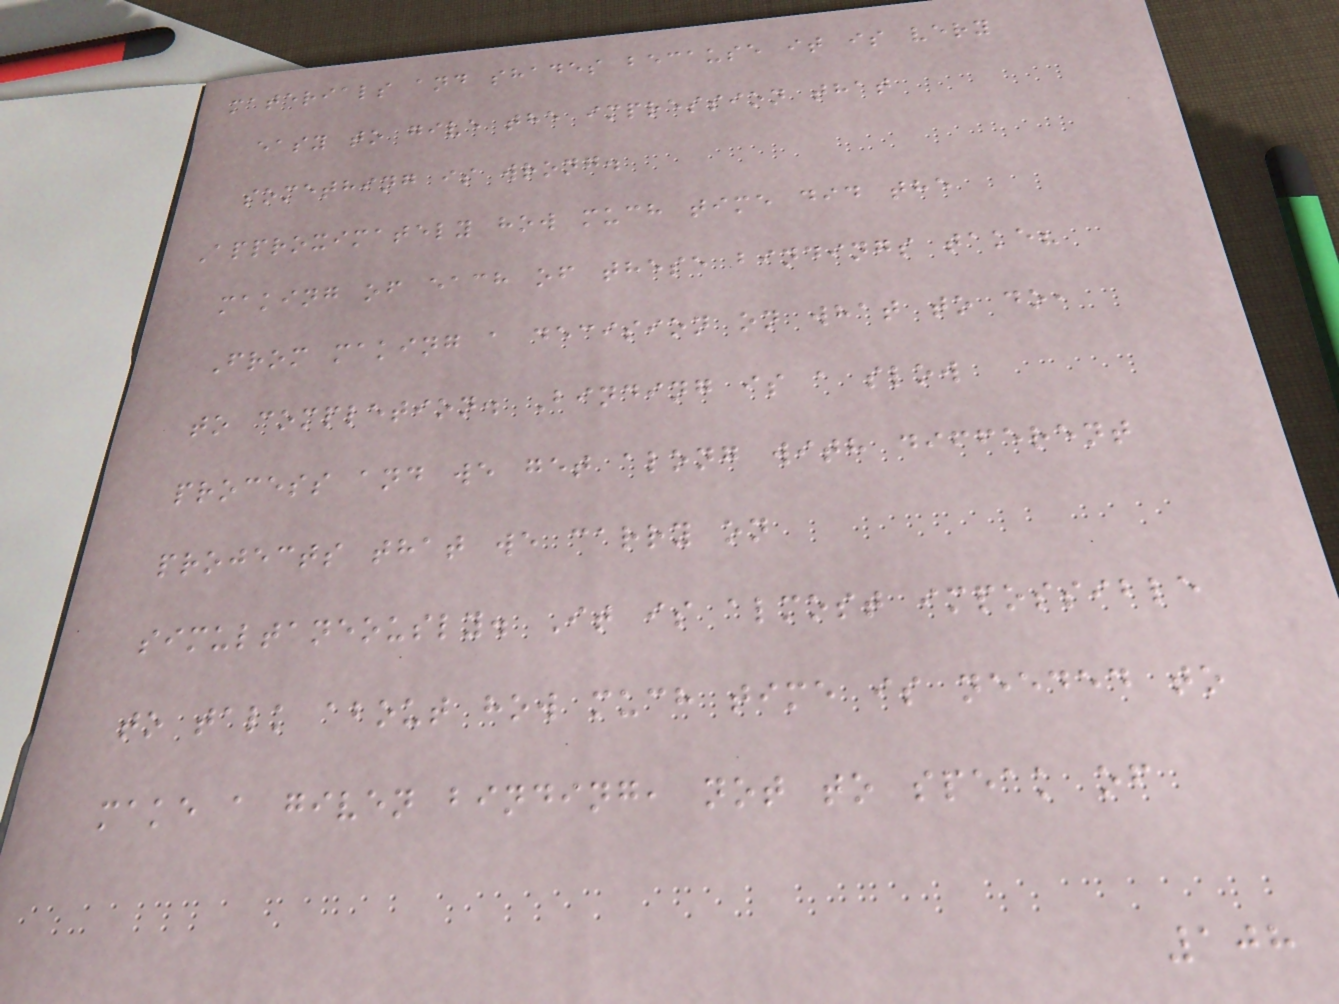materials and shades because it is very
easy to give the impression that
something is wrong.
Approximately how much time did the
making of each of these bindings take?
From making a decision on what to do,
to completion. Binding is a slow
process and we get along with different
projects that we carry on
simultaneously. It is almost impossible
to talk about how much time is needed to
make a given binding, not to speak of
108
